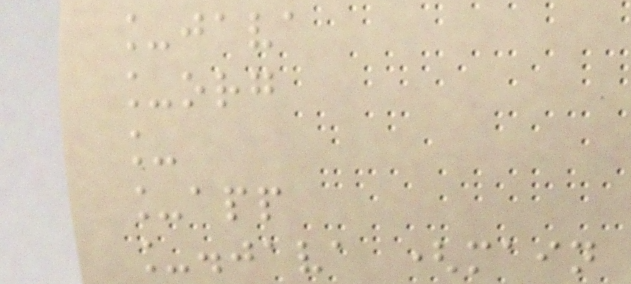_java
_org
_
_app
_.java (main
